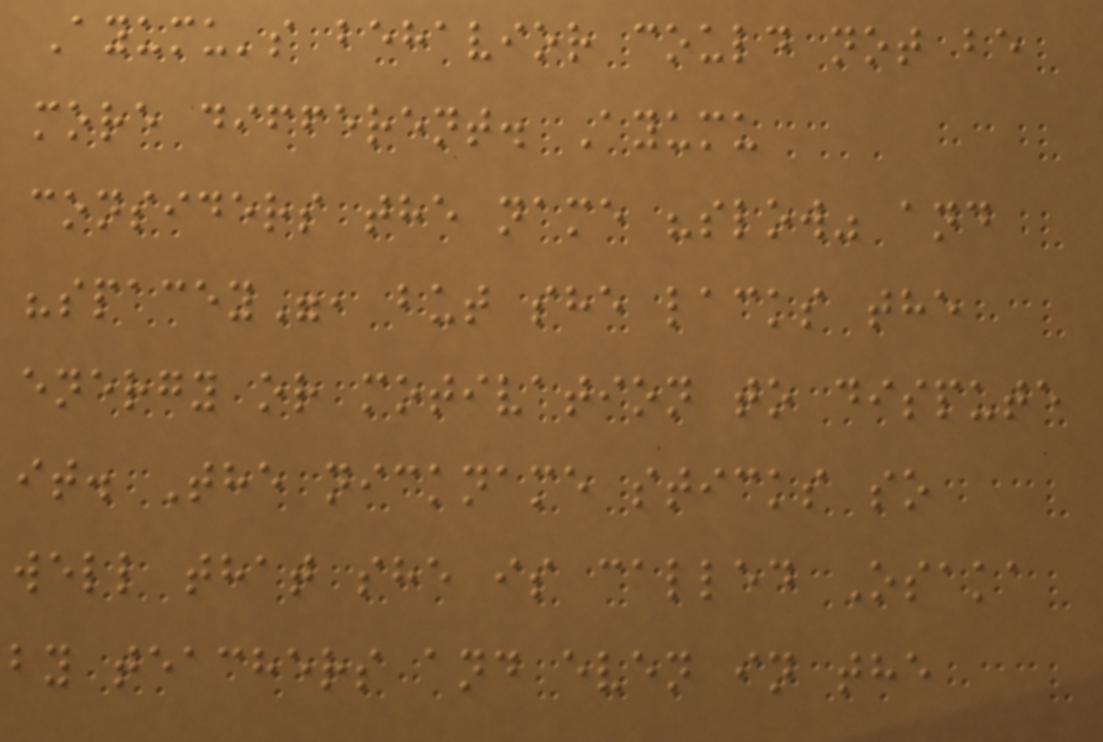Ayumu's behavior could not be
more different. Ayumu
considers the name "slow" and
"spacey", but she lacks the
energy or motivation to dispute
it. The nickname sticks so
well that she is called Osaka
by teachers and even in the
